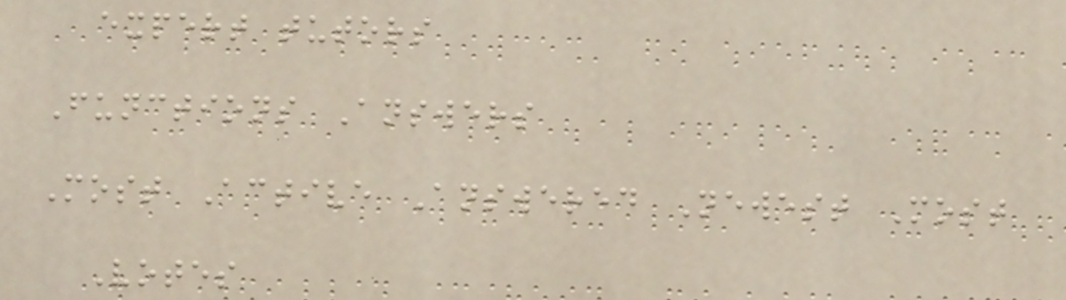expert tutors
Functions Answers
Most Active Answered Newest Most
Votes
